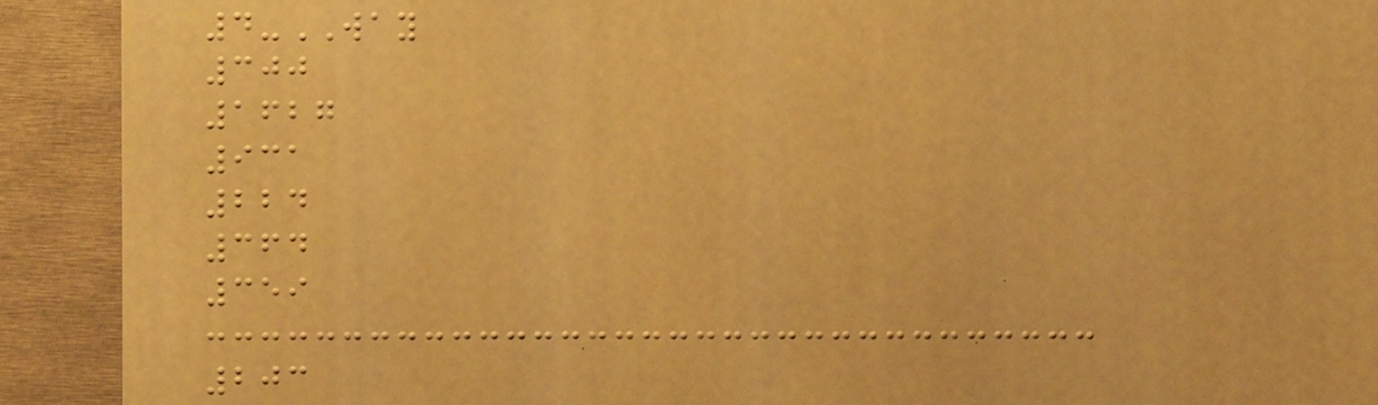4-WAY
300
1627
931
224
364
359
203
